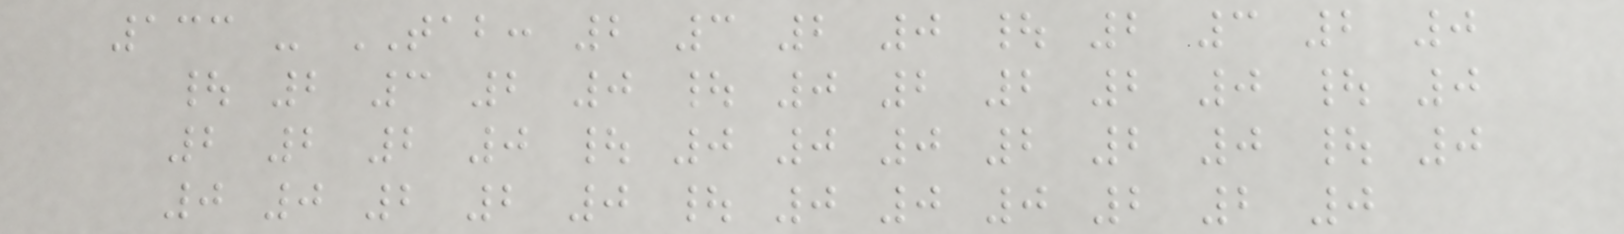133 - TAB: 2 3 2 0 | 2 3 2 0
| 2 3 2 0 | 0 2 2 2 0 | 0
2 2 2 0 | 0 0 0 2 2 0 | 0
0 0 2 2 0 | 0 0 0 2 2 0
